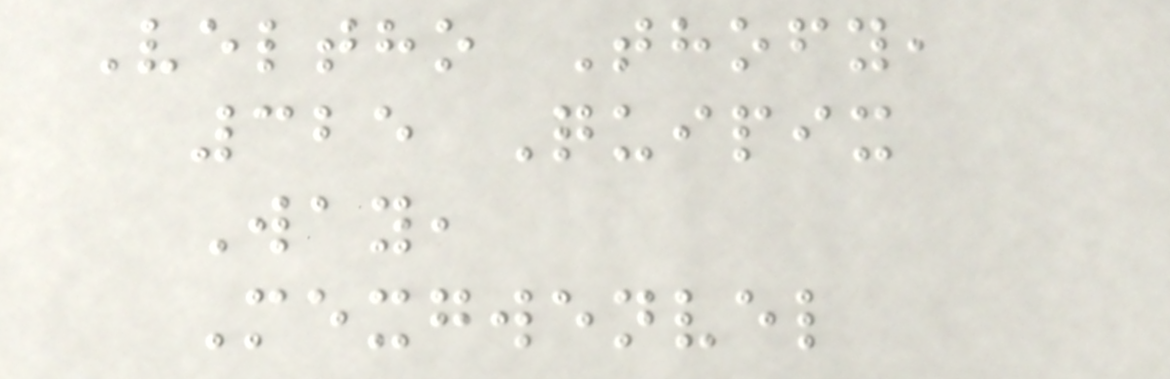Veltho Thofy,
325 Quipix
Way,
Mexgwenvel
